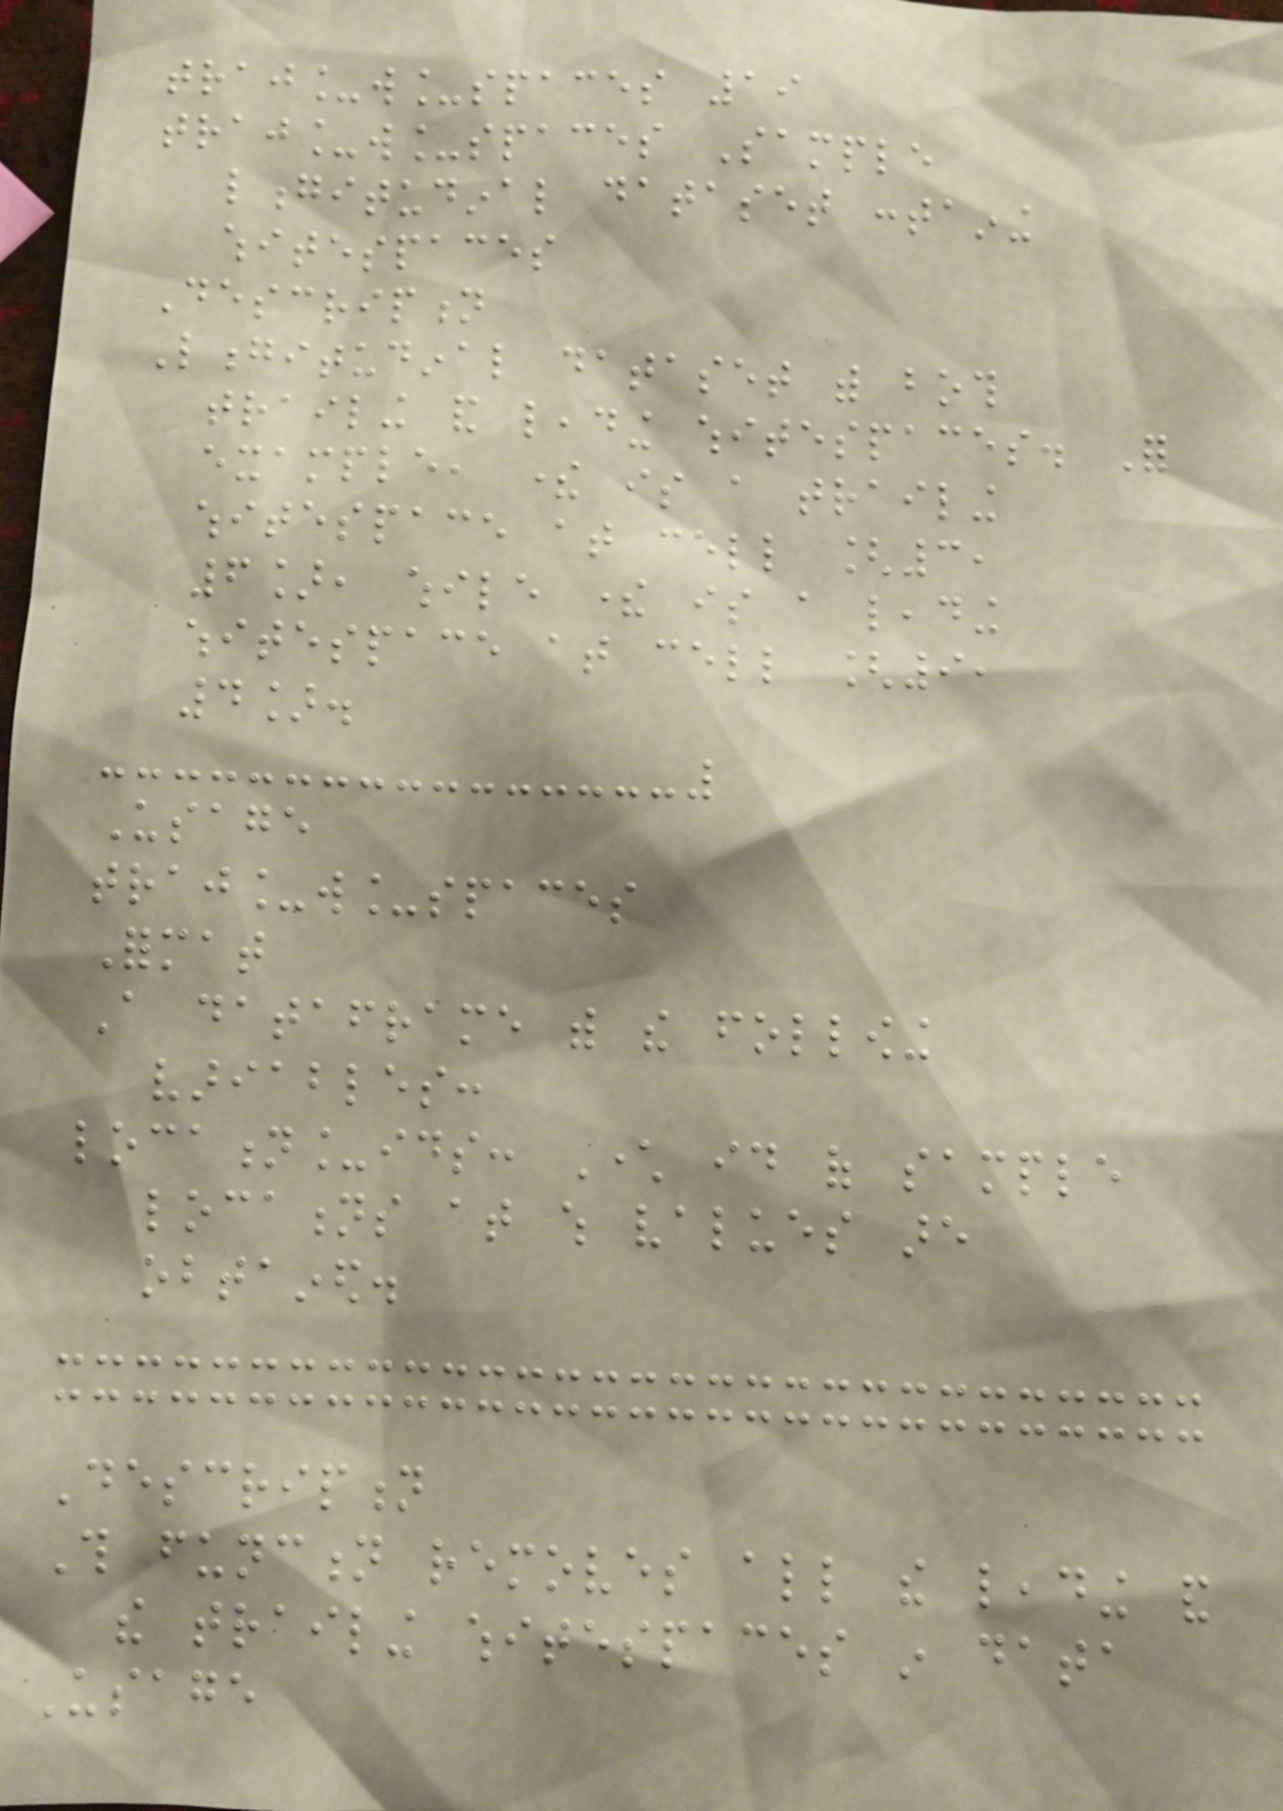traj_w_spaces 19
traj_w_spaces Sample
longitudinal dataset containing
whitespaces
Description
Longitudinal dataset with both
trailing and leading whitespaces. For
example, there is a trailing
whitespace at cell [3,
6], while there is a leading
whitespace at cell [9,
4].
Usage
traj_w_spaces
Format
A dataframe with the following
variables:
location_ids: Character id of sample
locations at which values are
obtained.
Description
This function removes all the leading and
the trailing whitespaces in data
Usage
